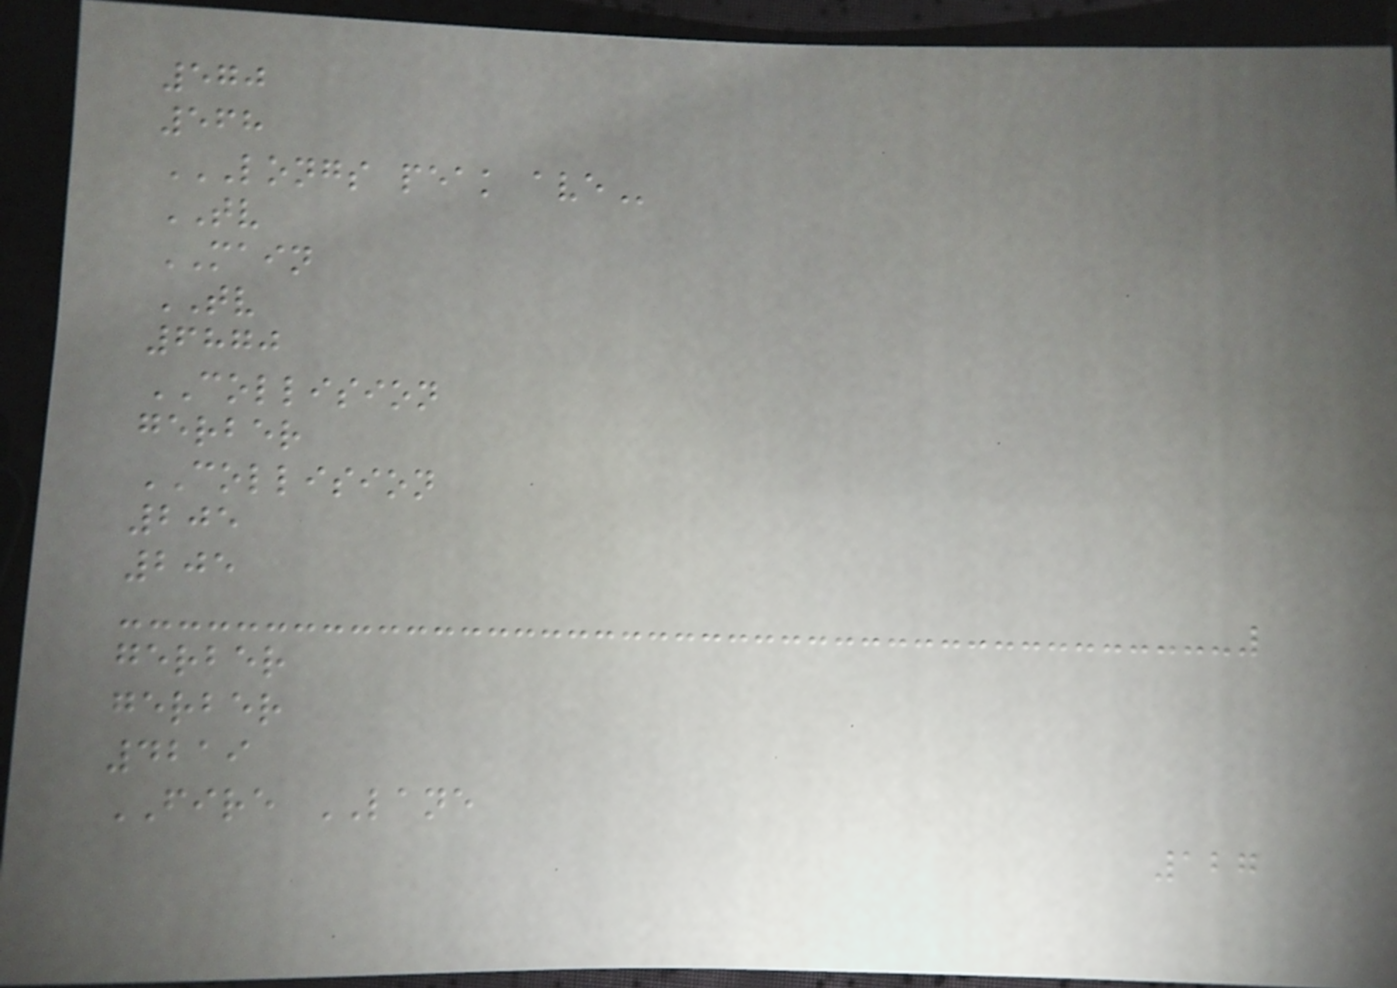570
568
LONGS PEAK AVE
TV
MAIN
TV
6870
COLLISION
gerber
COLLISION
205
205
gerber
gerber
4219
FIRE LANE
127
